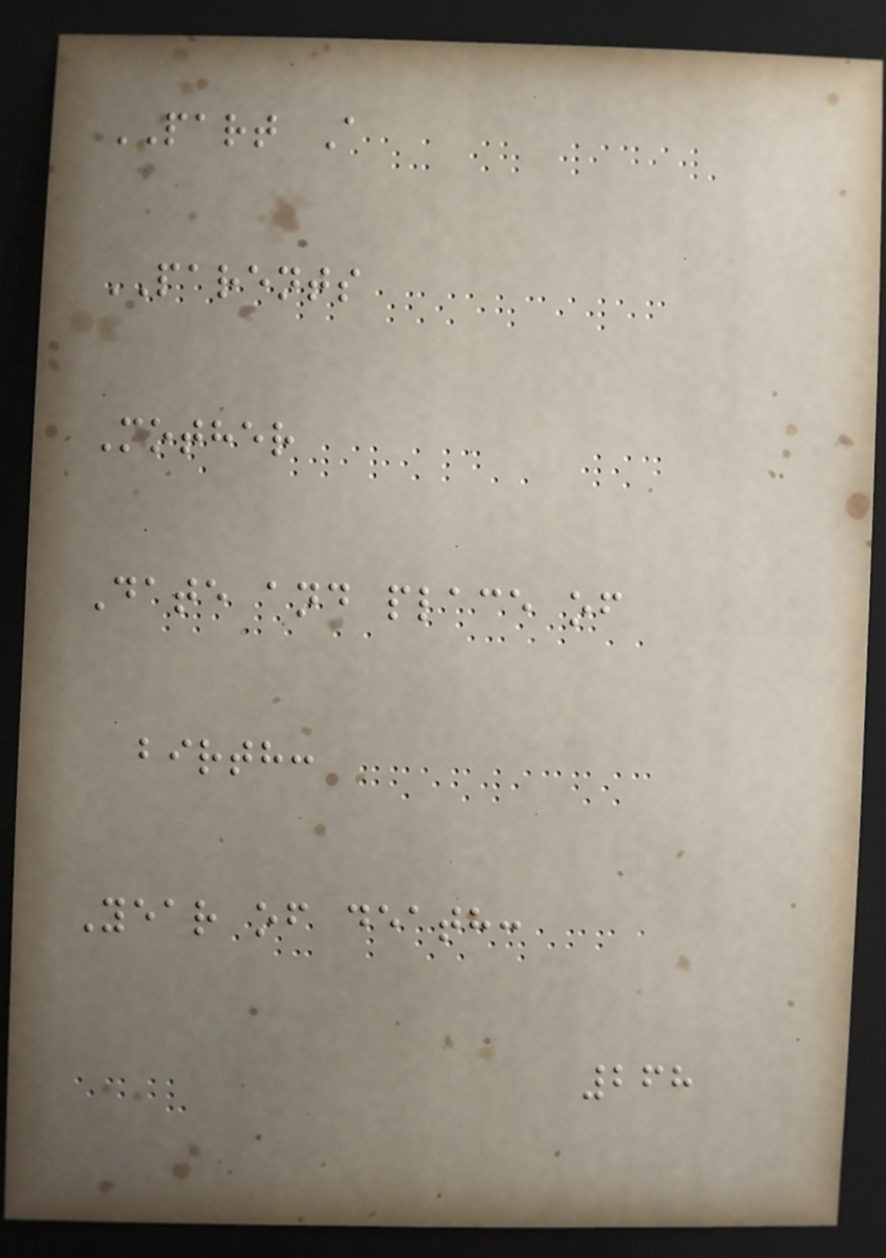PART A
PARENTS
Mother
Date and place of
birth:
Year of death:
268
